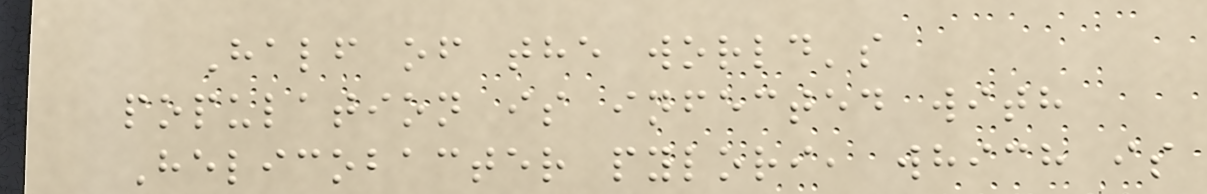Half of the world's
population is infected with
Helicobacter pylori, which is
